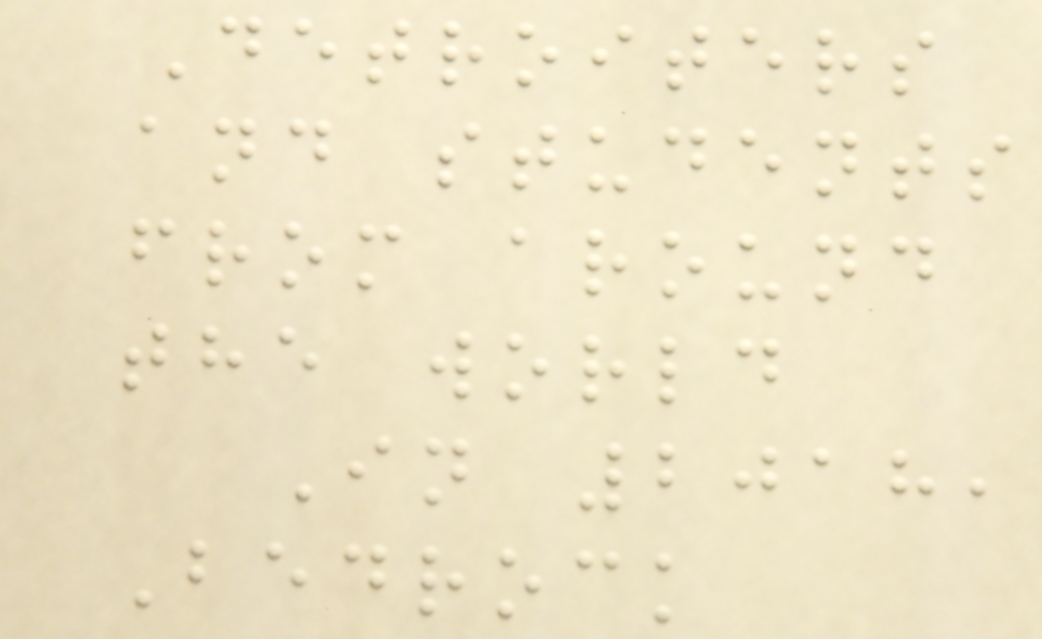Detroiters
and students
from around
the world
In 2018,
Bedrock
